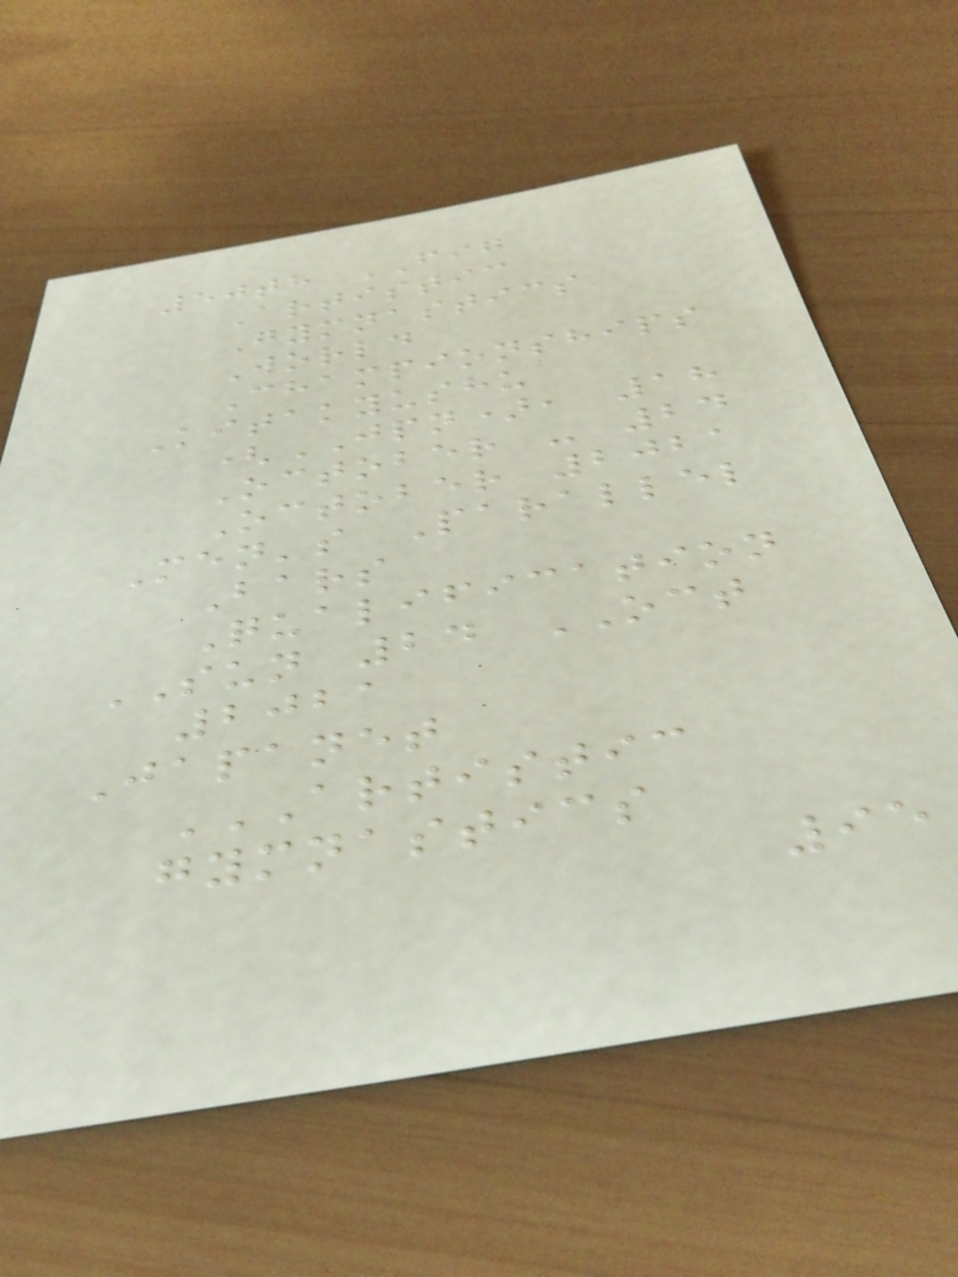50th FIG
Artistic
Gymnastics
World
Championships
Kitakyushu
(JPN), 18
October - 24
October 2021
Men's Parallel
Bars
Qualification
SUN 24 OCT
2021
Japanet
ARTISTIC
GYMNASTICS
95
